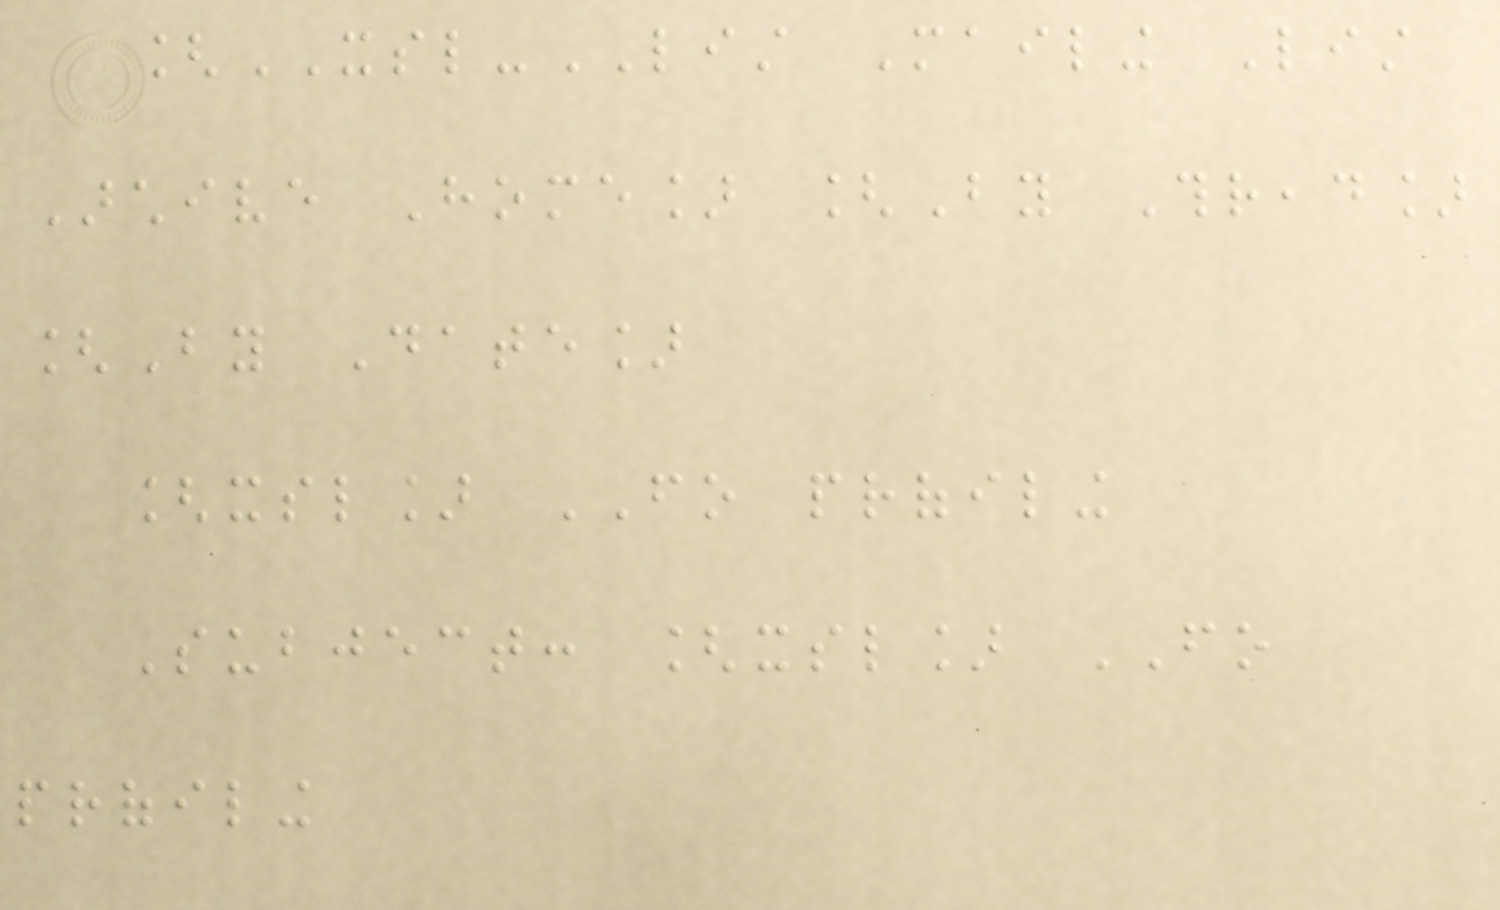[XSL-LIST Mailing List
Archive Home] [By Thread]
[By Date]
[xsl] FO profiling
Subject: [xsl] FO
profiling
